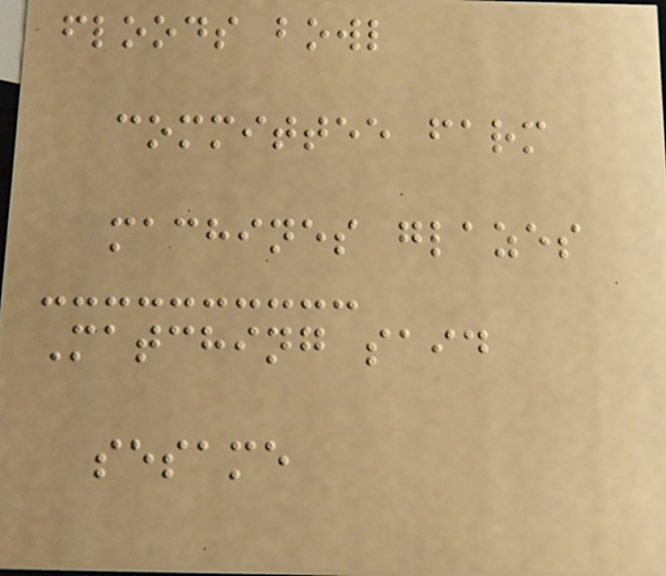floods bowl
committee farm
machines glazes
Matching said
sesame
